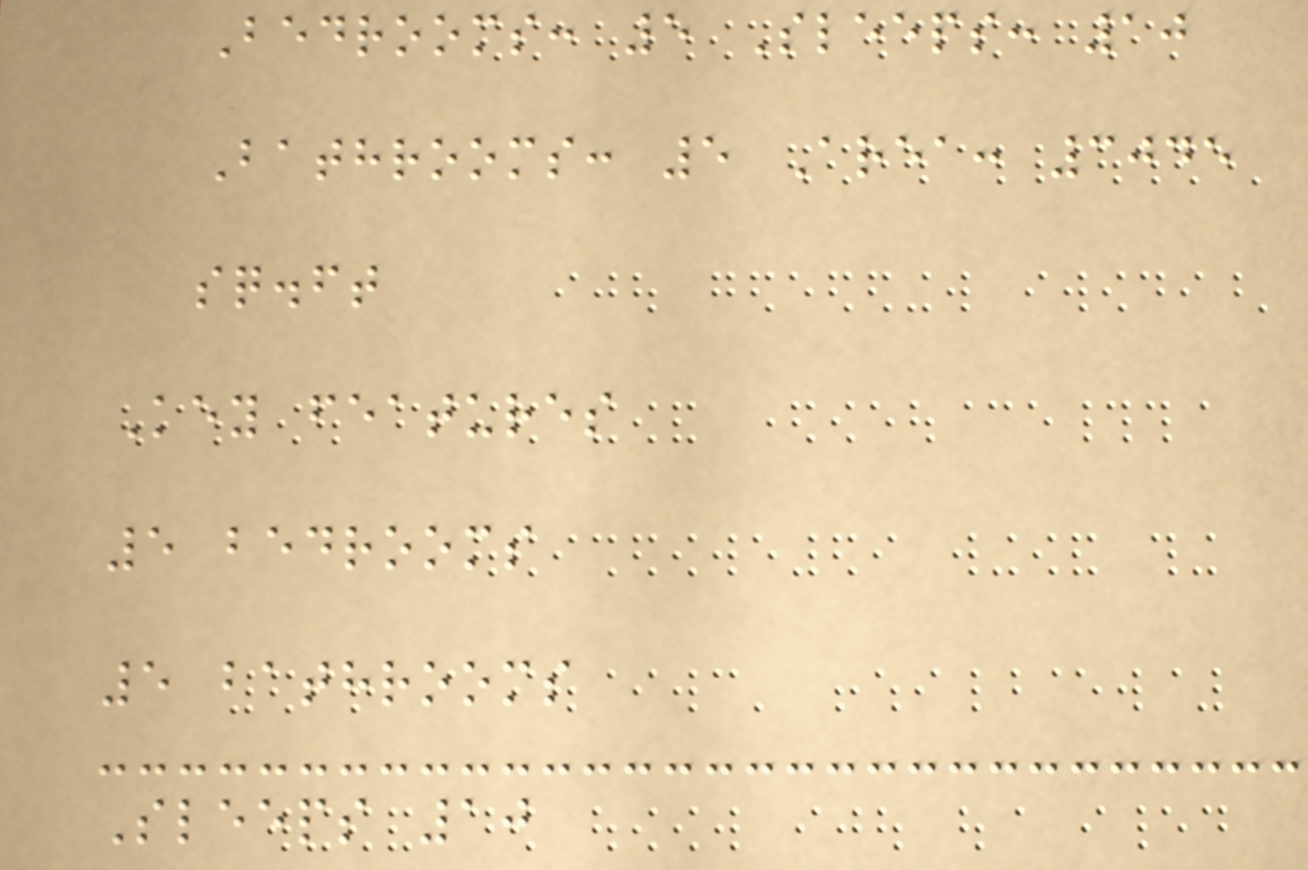Bedrooms: 5 Sleeps: 10
Bathrooms: 5 Area: 3045
sq.ft
Key features
5 bedrooms
5 bathrooms
Sleeps 10
